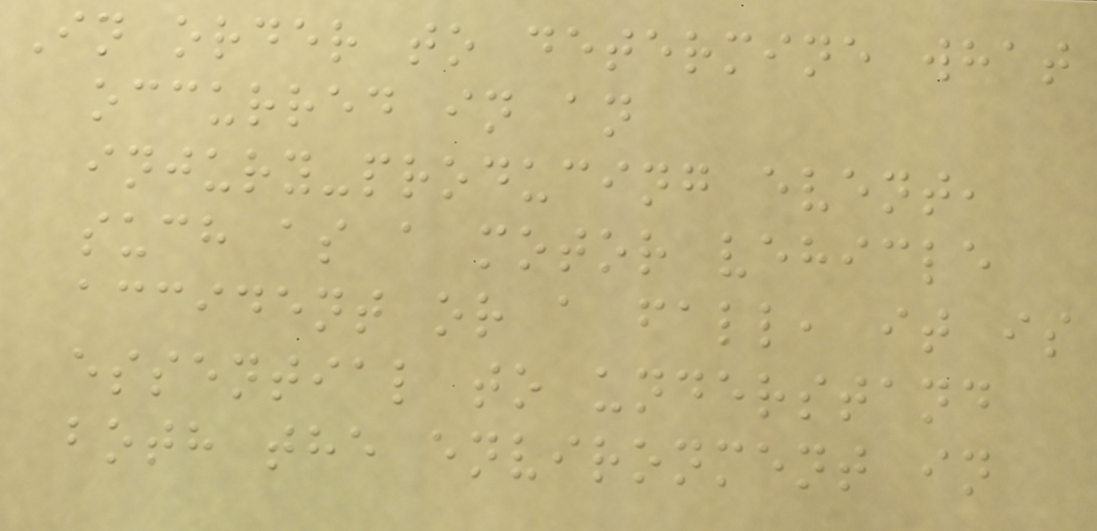In order to determine what
occurred in an
injury-producing event,
such as a motor vehicle
accident or a fall, it is
essential to understand
both the environment in
